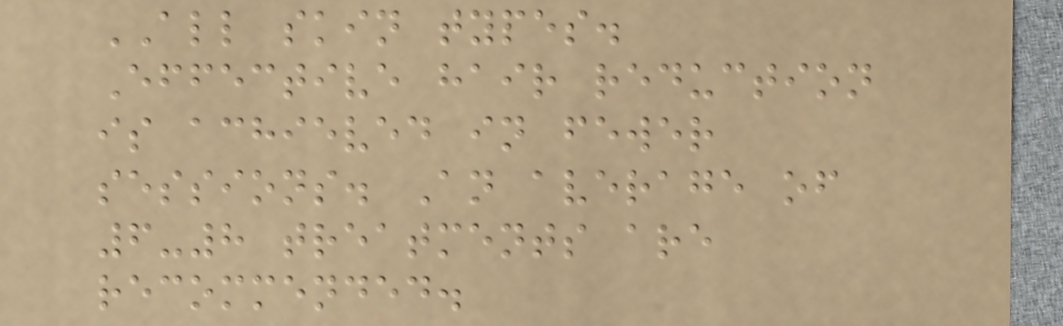ALL skin types.
Effective hair reduction
is achieved in fewer
sessions. An average of
6-8 treatments are
recommended.
